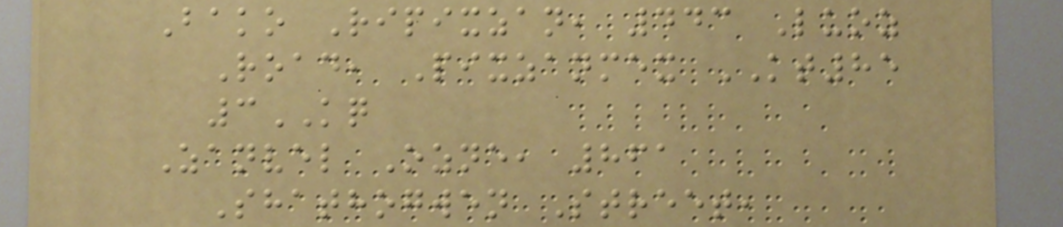Bako Ripixzan, 443 Luoz
Road, Pixzanmex KT85
3KQ
Zanvel Ozne, 861
Shathogwen Street,
